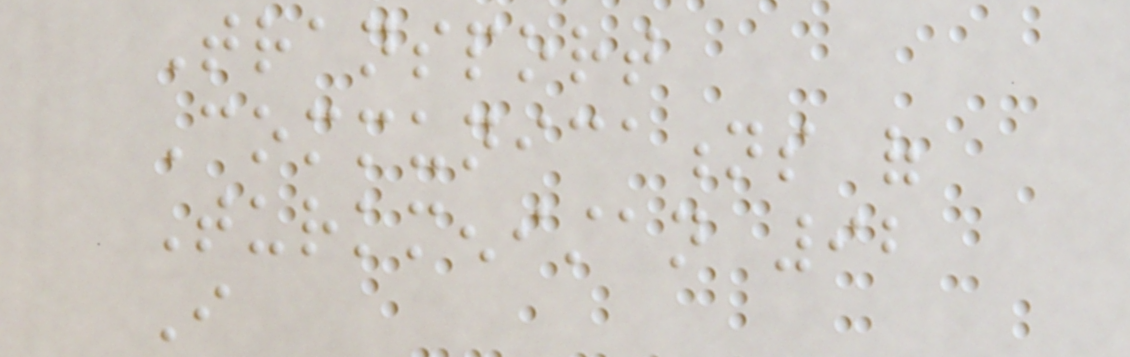Transport
Communications of
Turkmenistan 92
I
